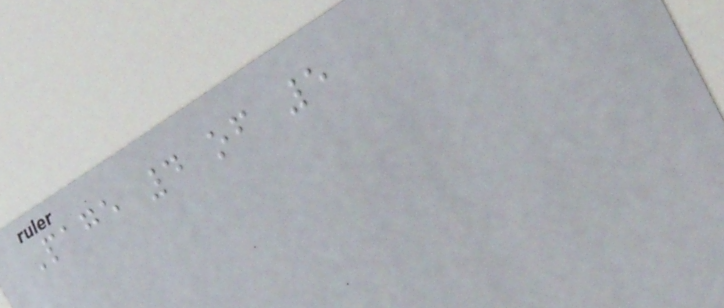Page 4 of 5
